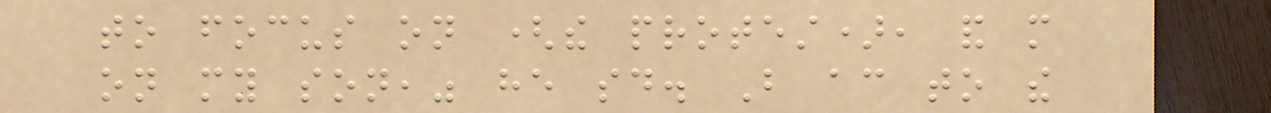to focus on (the protest), and more
on my son," he said. But according to the
